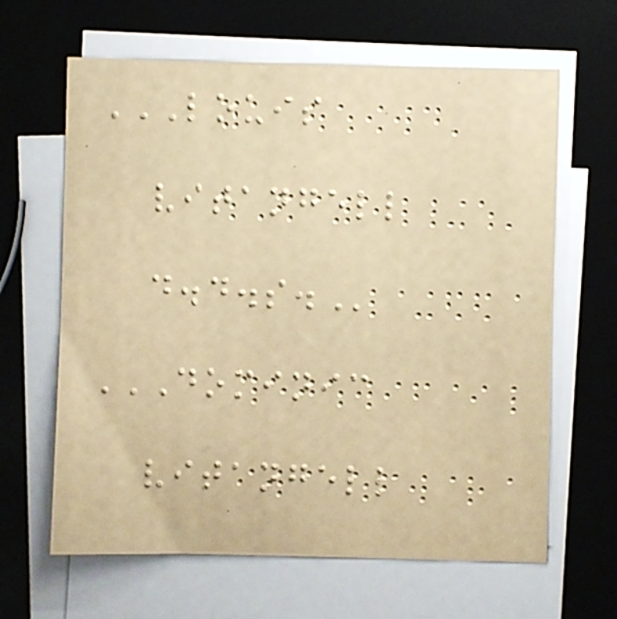LOUIS
VITANGELL
D.D.S.
DOMINIC
VITANGELL
